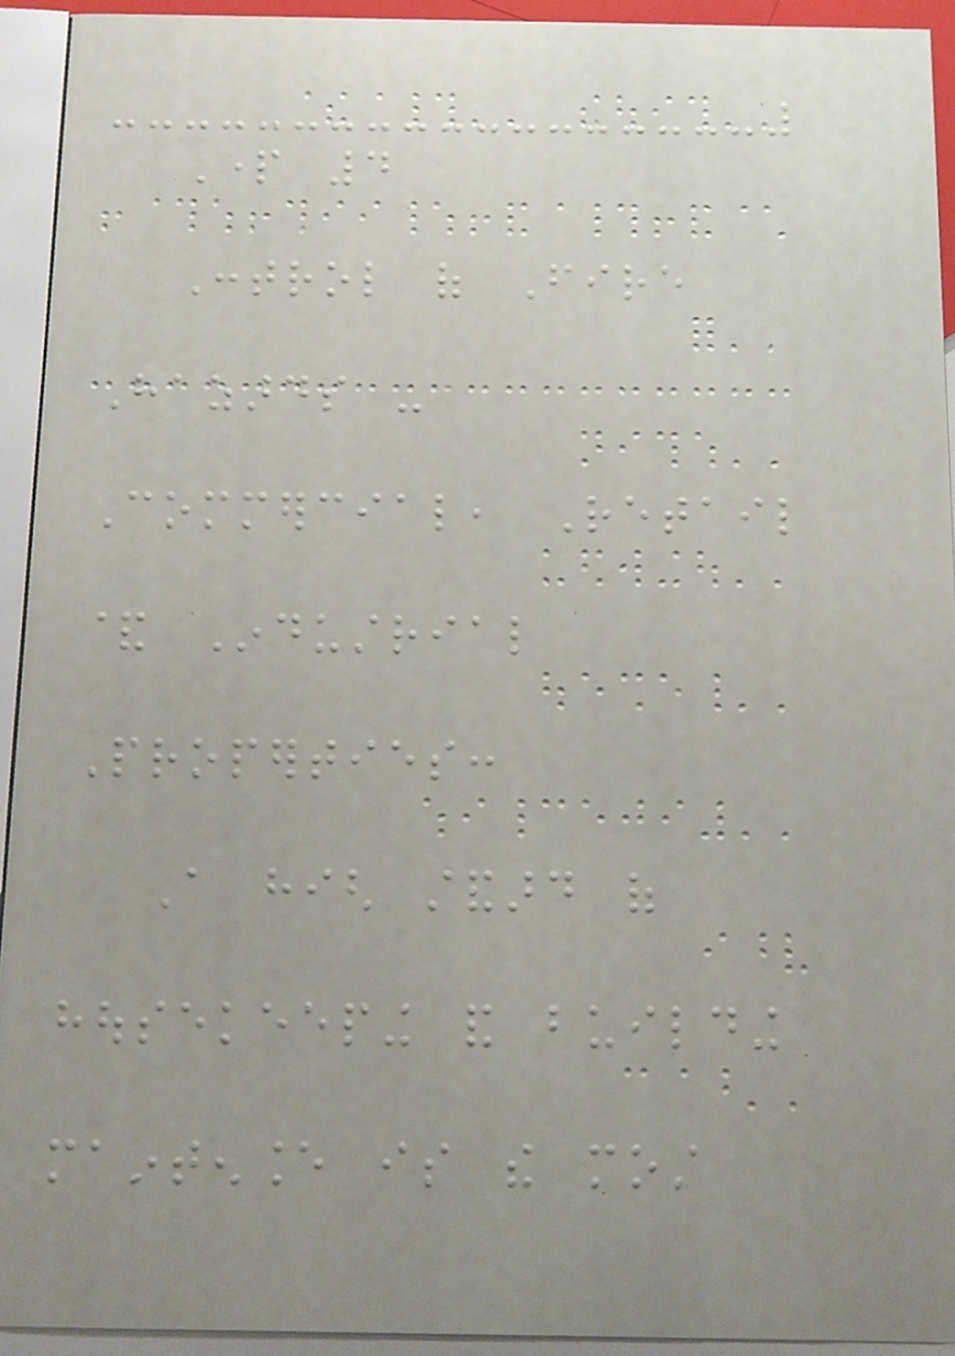Part 4
Control of Fire
Hazards -
Commercial, Retail
& Industrial
Properties:
A high standard of
housekeeping and building
maintenance is the most
